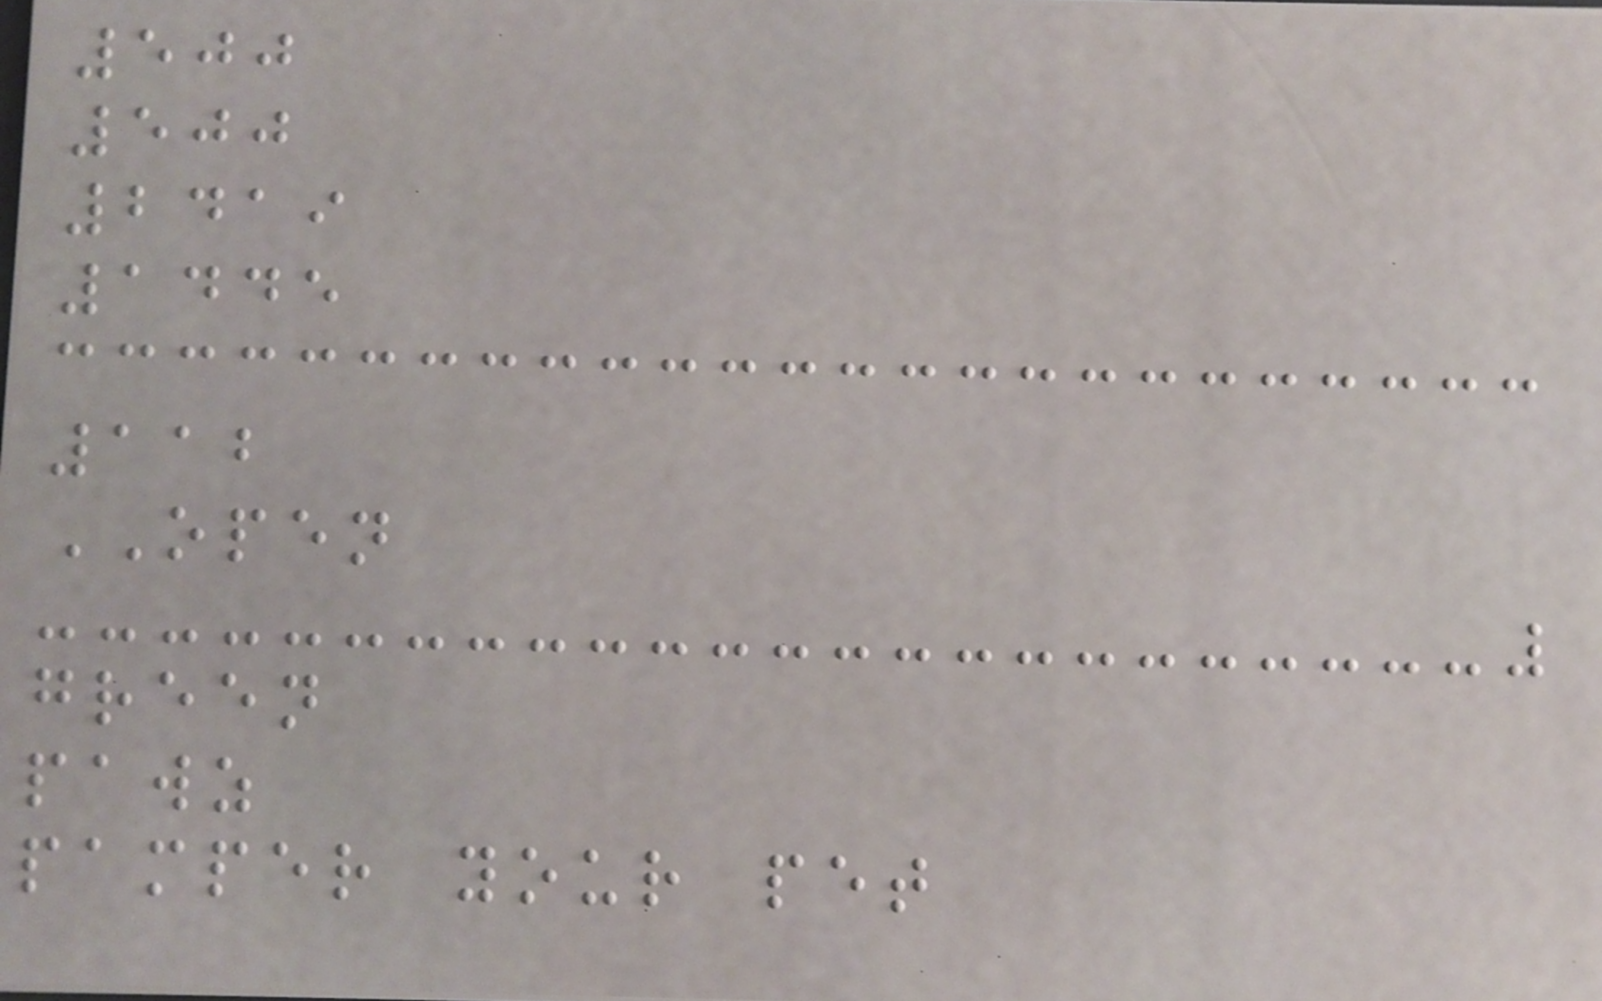500
500
2419
1445
112
OPEN
green
pawz
pamper your pet
